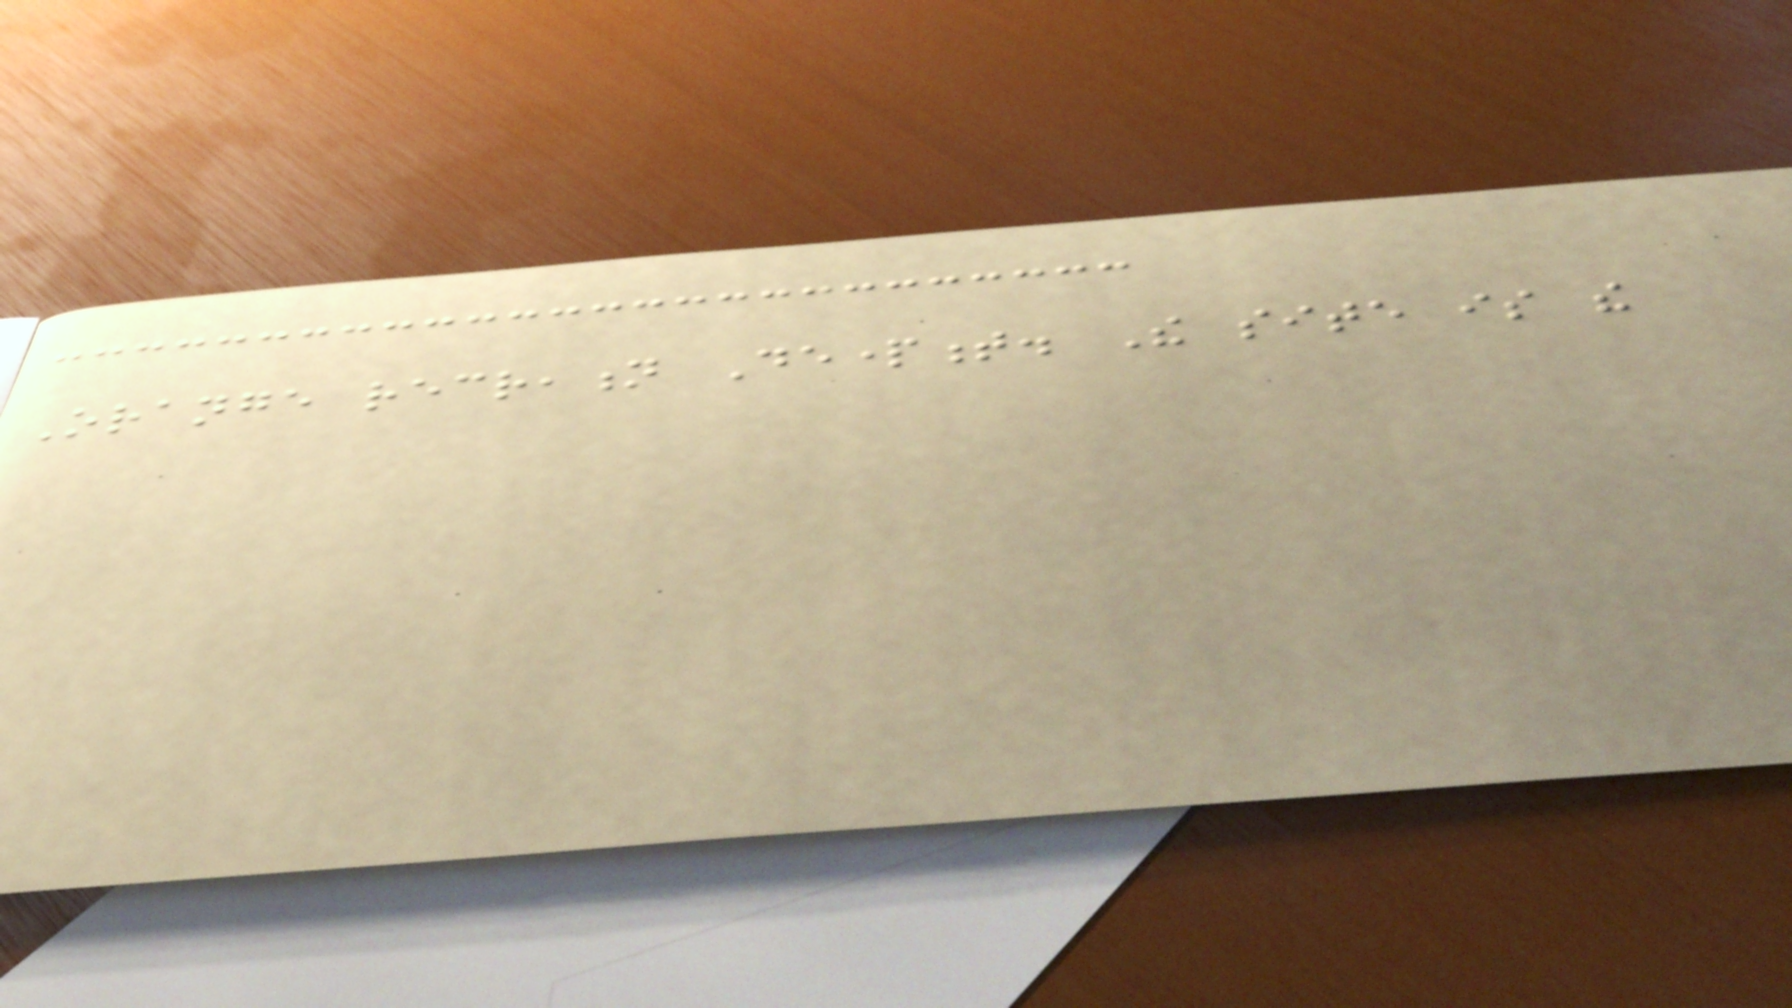Orange recreation Department. The site is the
